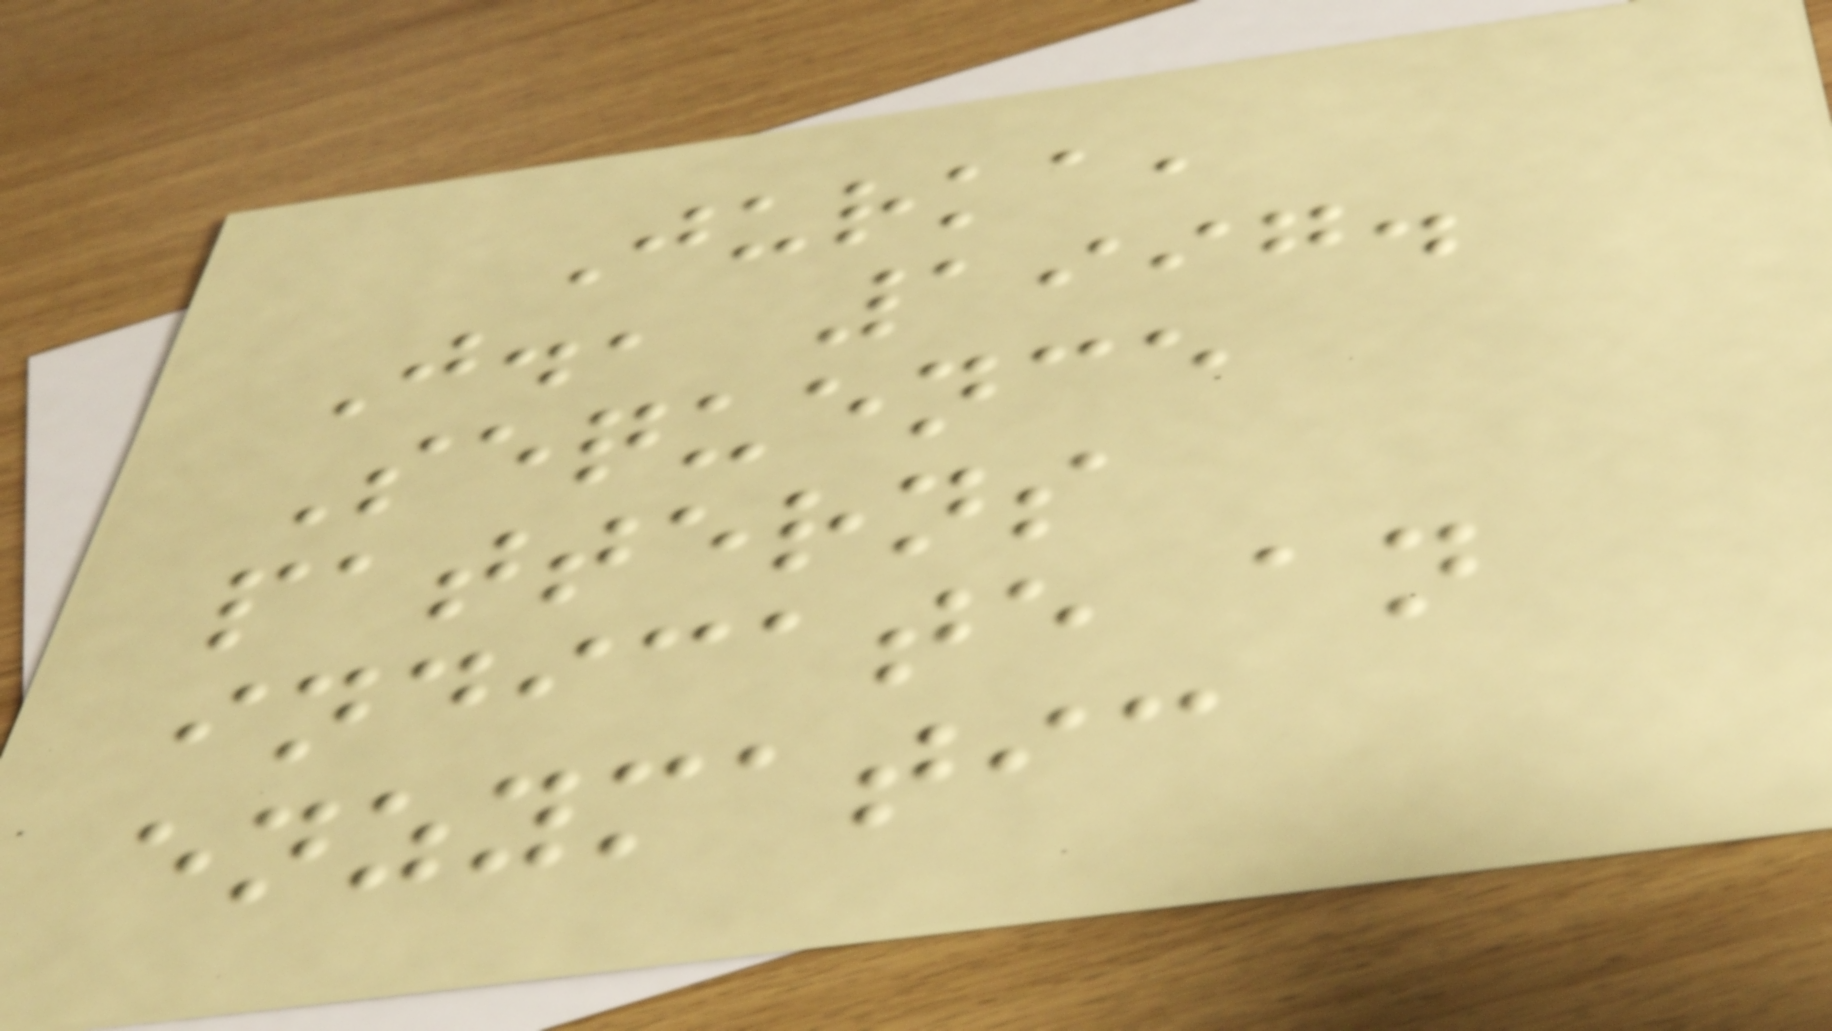Jurka,
J., 1997.
Sequence
patterns
indicate an
enzymatic
